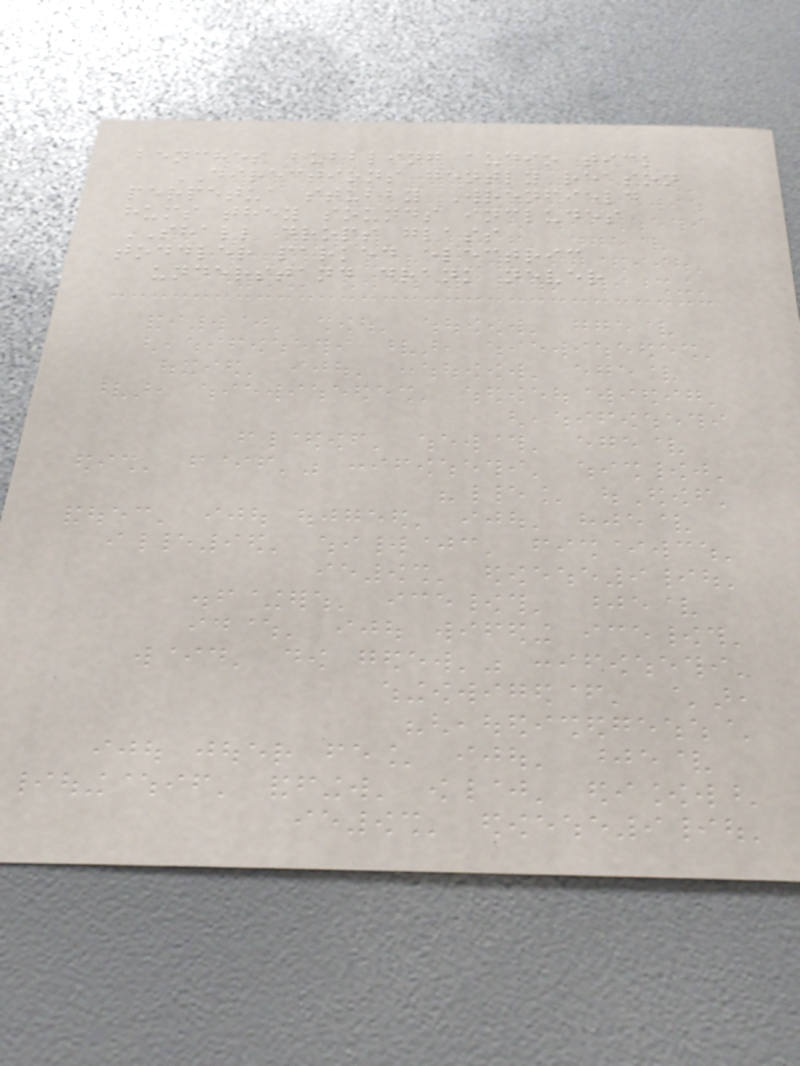benches bubbling audio tick
DIRECTIONS gently reason
perpetua stubby Wrenfield
hums they sounds includes
SHALL drops glass
toddler parked electric
understand drank never
